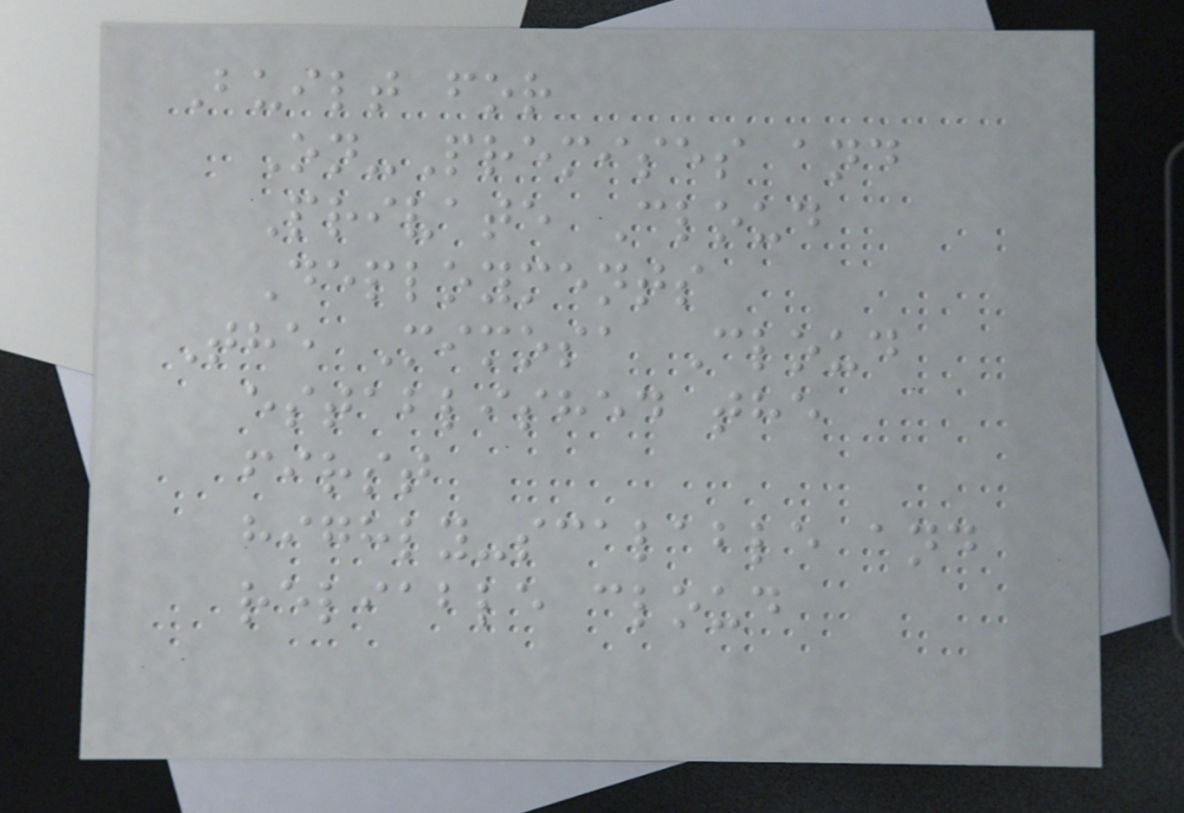Built for
On-Premises and
Private Cloud
Deployments
The Mimosa Cloud
established the
first
highly-scalable and
reliable cloud
